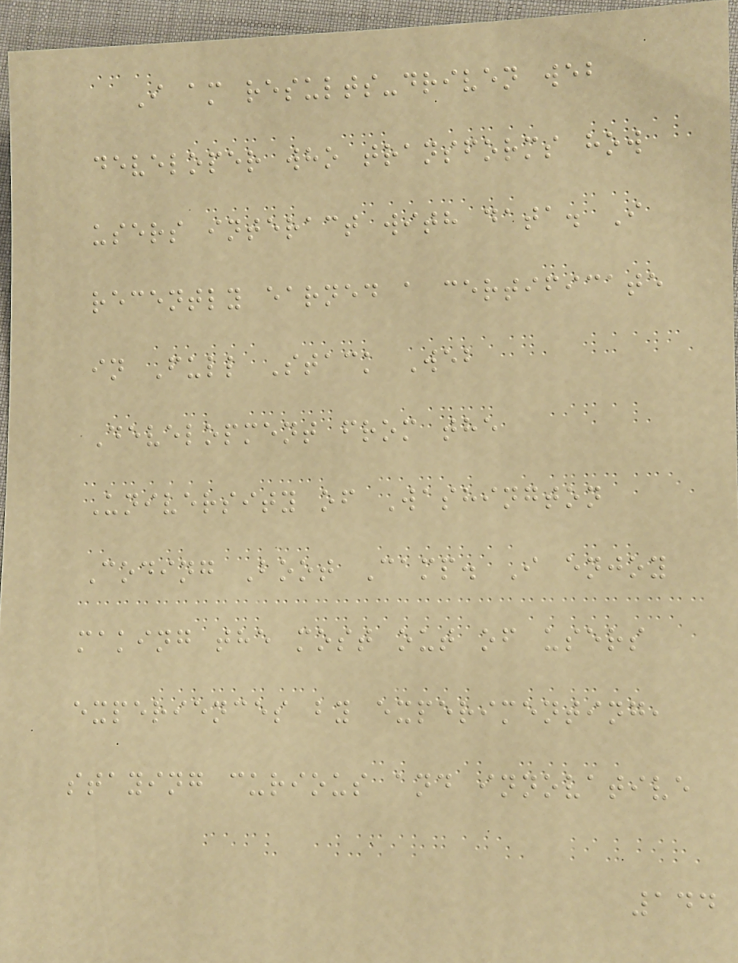I am results-driven web
developer who transforms how
users interact with data. I
recently earned a certificate
in Full Stack Web
Development from the
University of Washington
Coding Boot Camp. I enjoy
making the most out of users
experiences by experimenting,
staying curious and innovative
144
